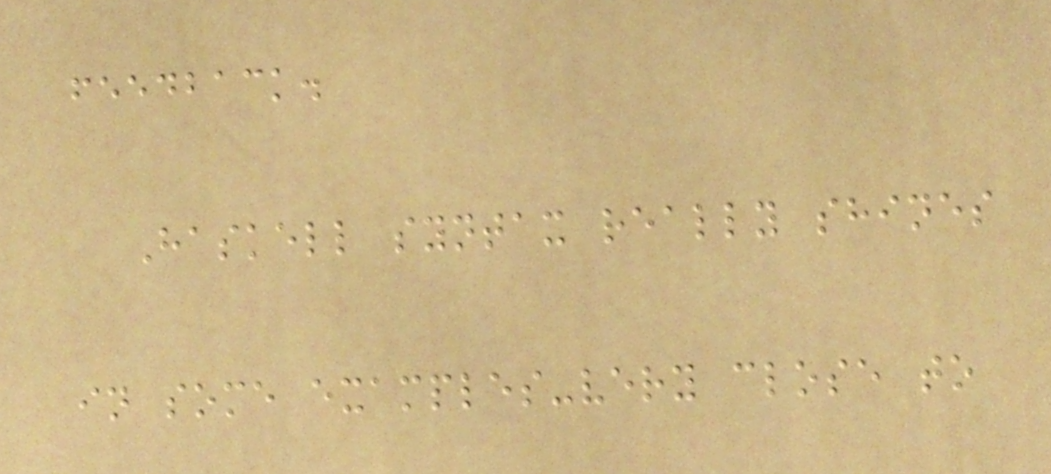feedback.
Haskell syntax really shines
in some examples-very close to
